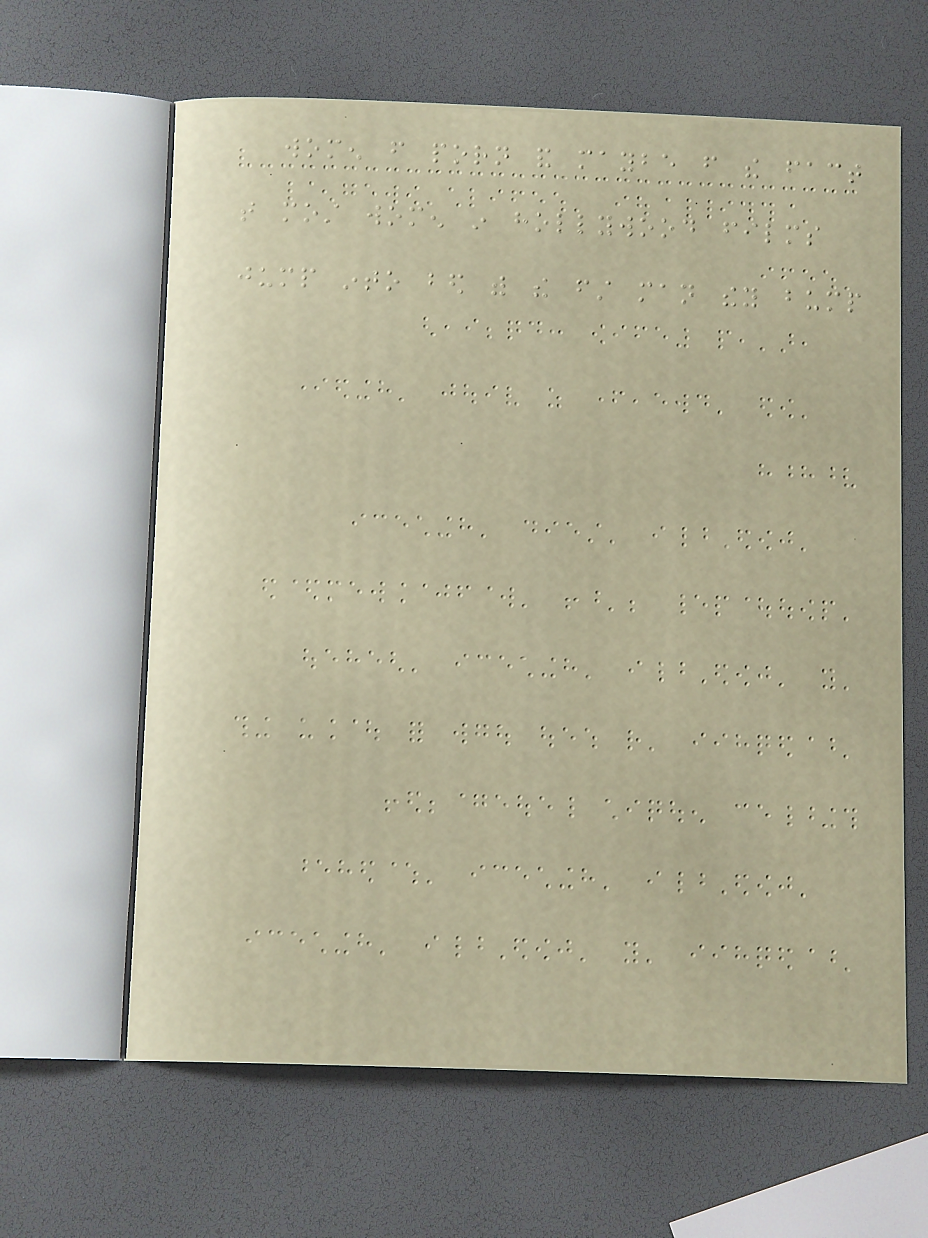women from porn and maybe from the fact
that most women in hollywood films
jump into bed with the first man they bump
